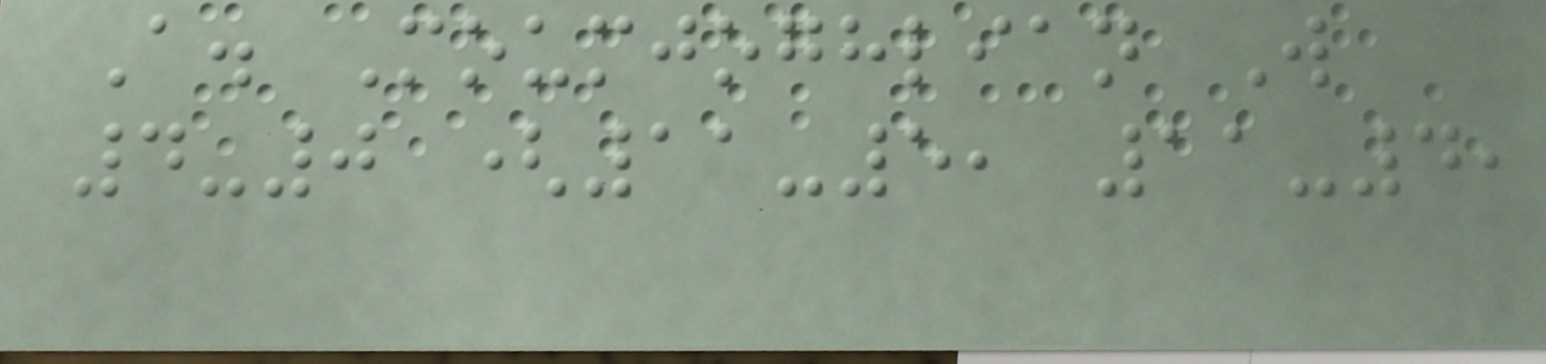A. Moumjoghlian W
4-0 (11-5, 11-4,
